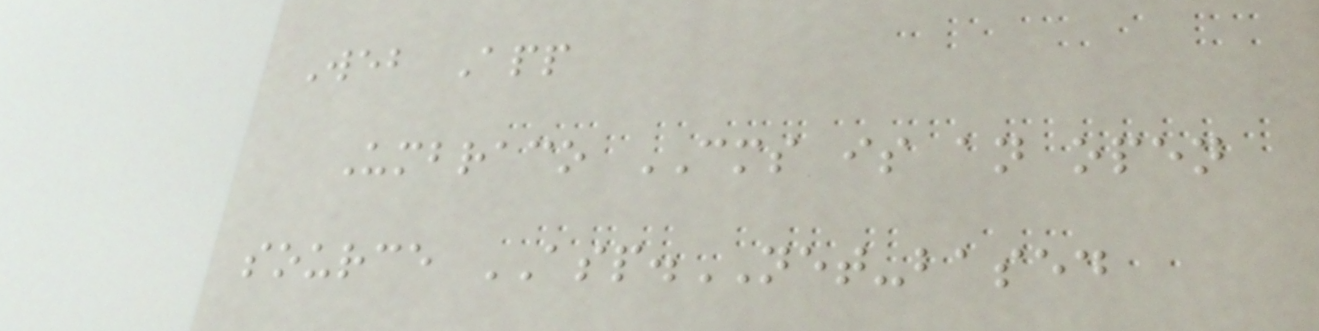Web App
Umbraco CMS is an open
source ASP.NET-based
